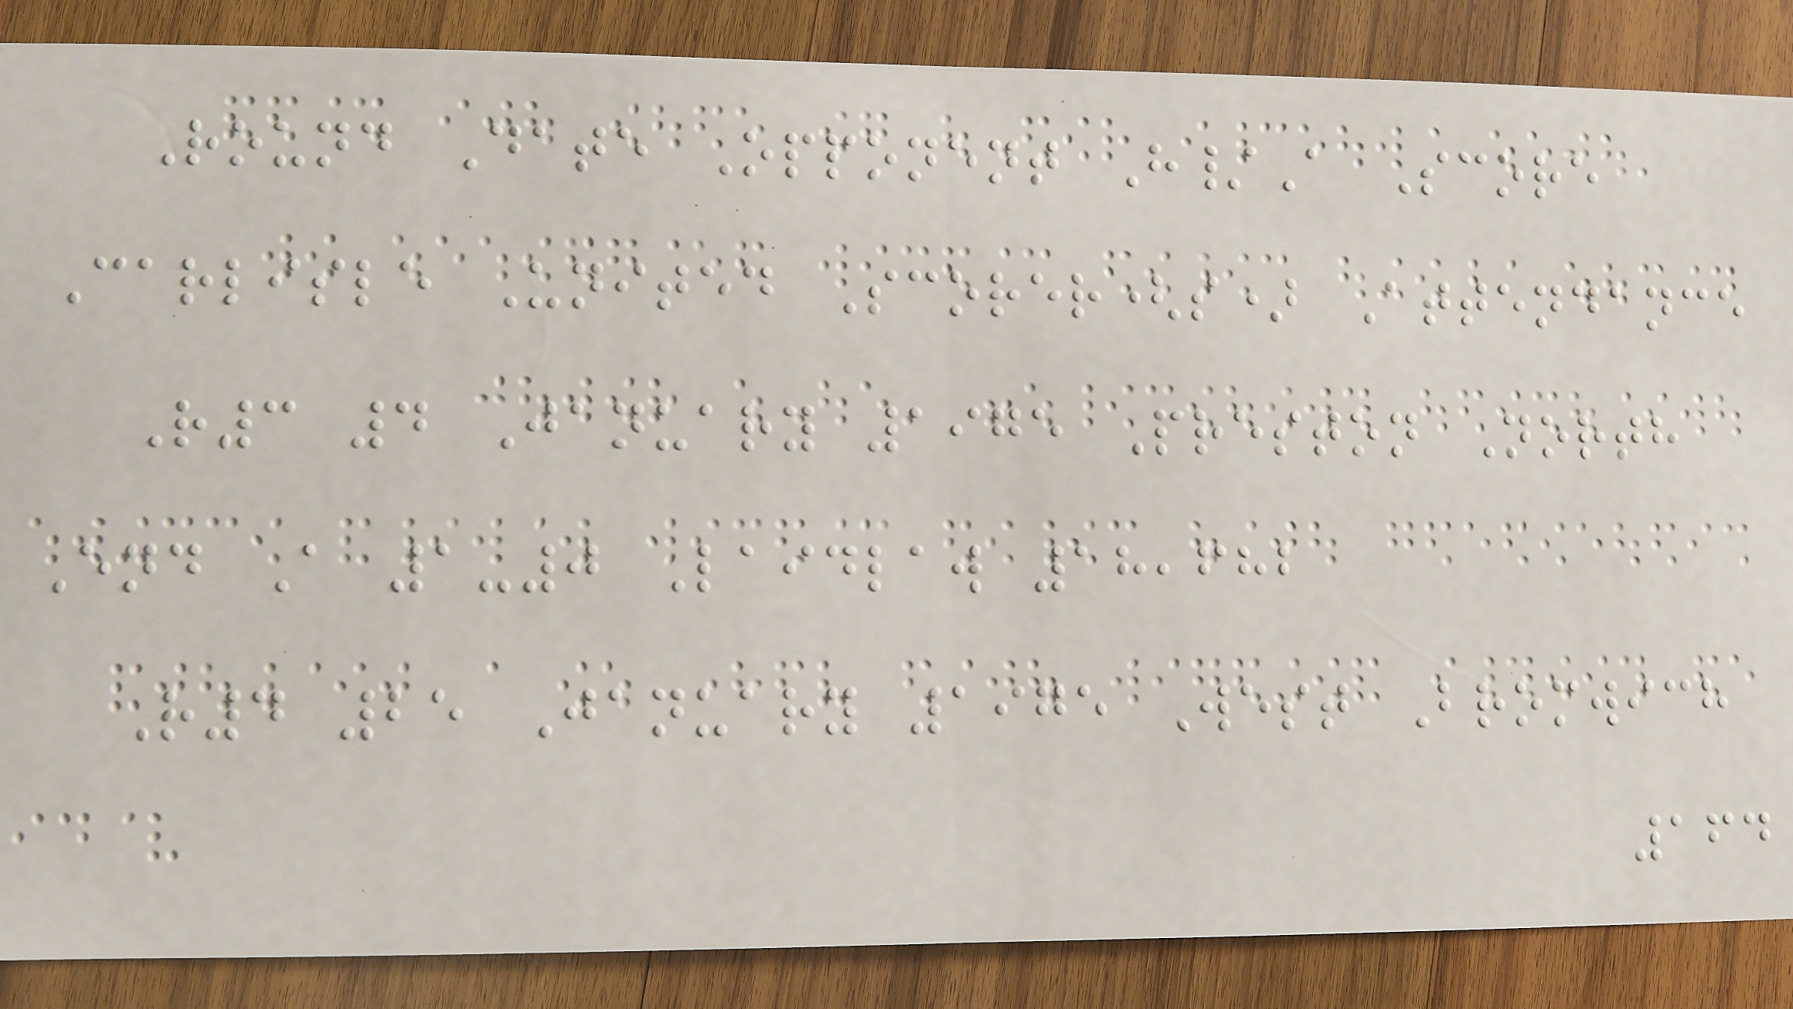Round Date Opponent H/A Score
Carlisle United Scorer(s) Attendance
R3 4 January 1975 Preston North
End A 1-0 Laidlaw 18,682
R4 25 January 1975 West Bromwich
164
